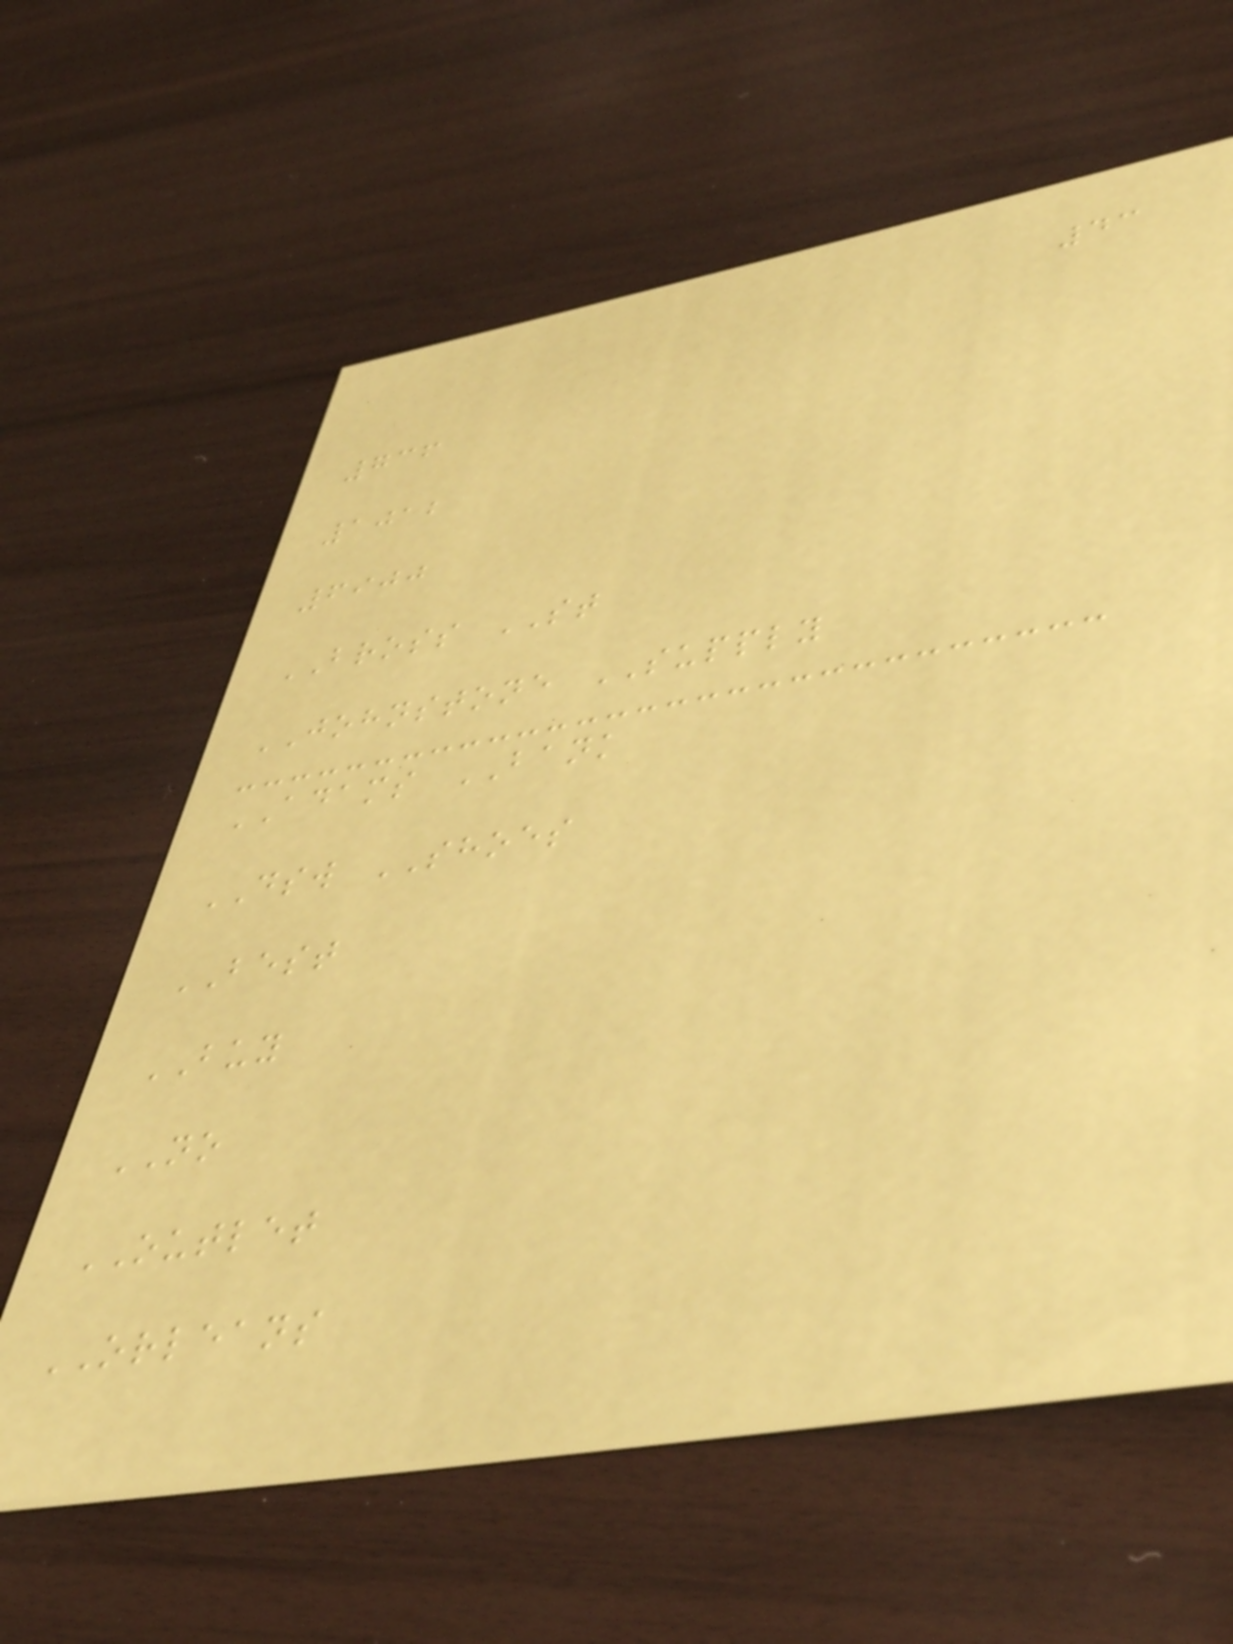43
736
1012
6900
BROSS ST
JOHNSTONE SUPPLY
ADAMS BANK
DSW SHOES
BEST
BUY
NO
OUTLET
ORLEANS
